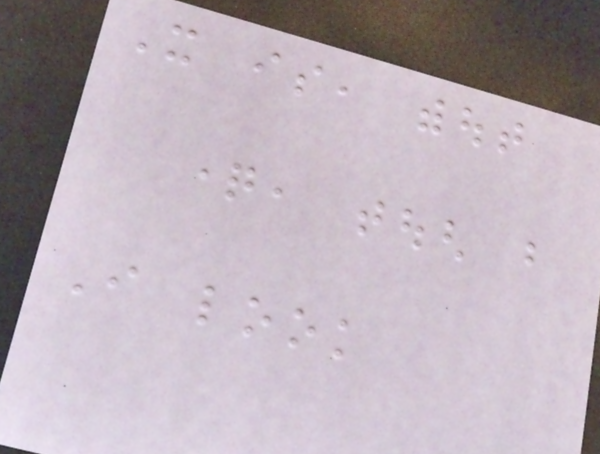It is, without
question, tough but
I look
